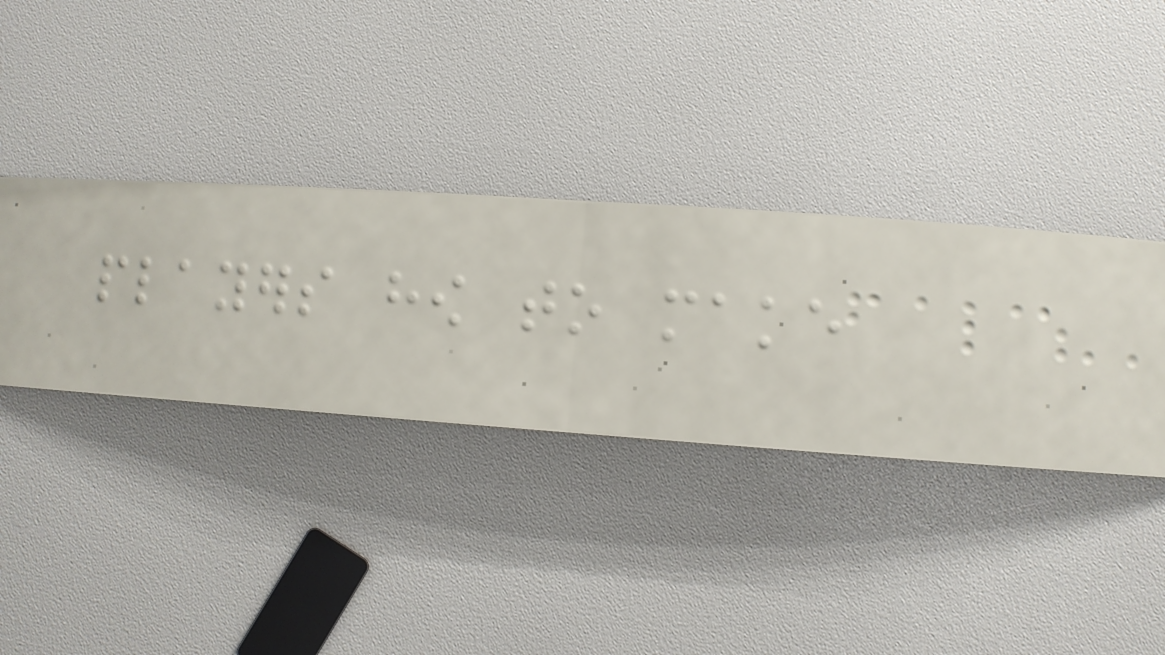players how to make
